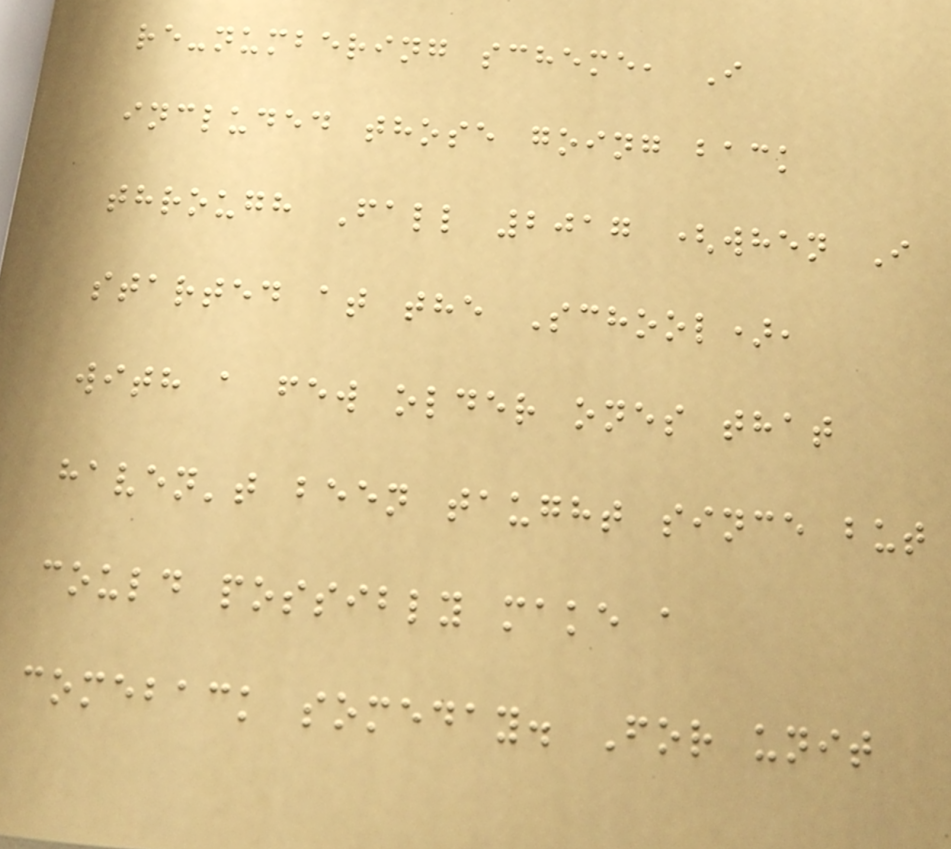re-numbering scheme, I
included those going back
through Fall 2017 (when I
started at the School),
with a few older ones that
haven't been taught since but
could possibly make a
comeback someday. For unit
